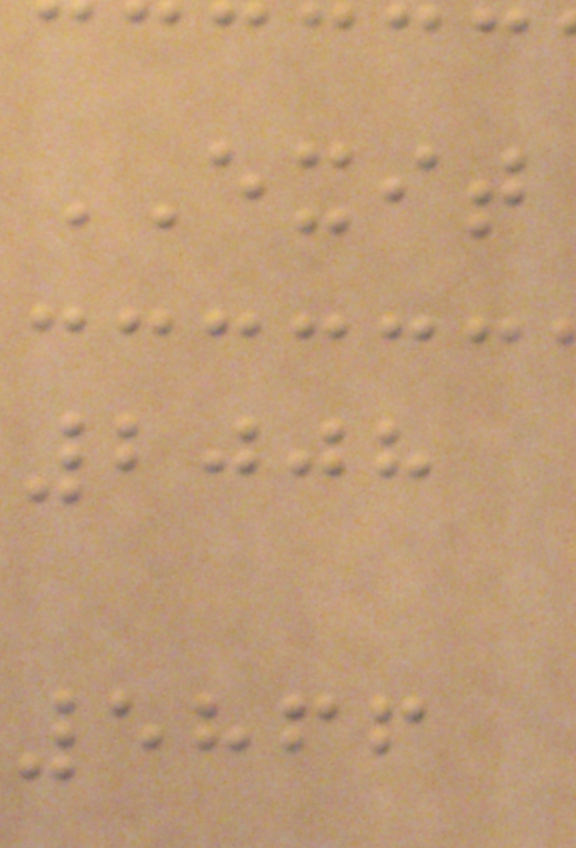EXIT
2008
5866
